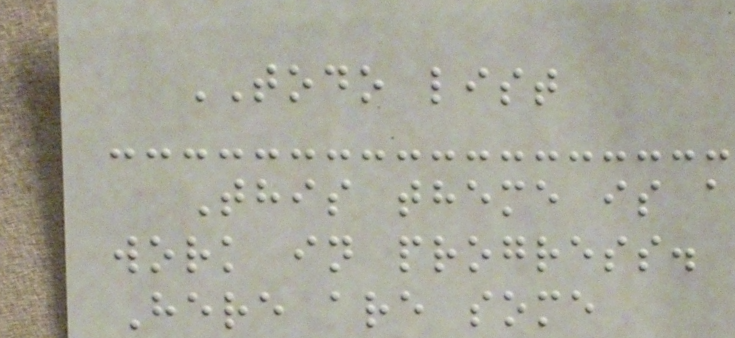TODO list
This theme is a
work in progress.
Here are some
